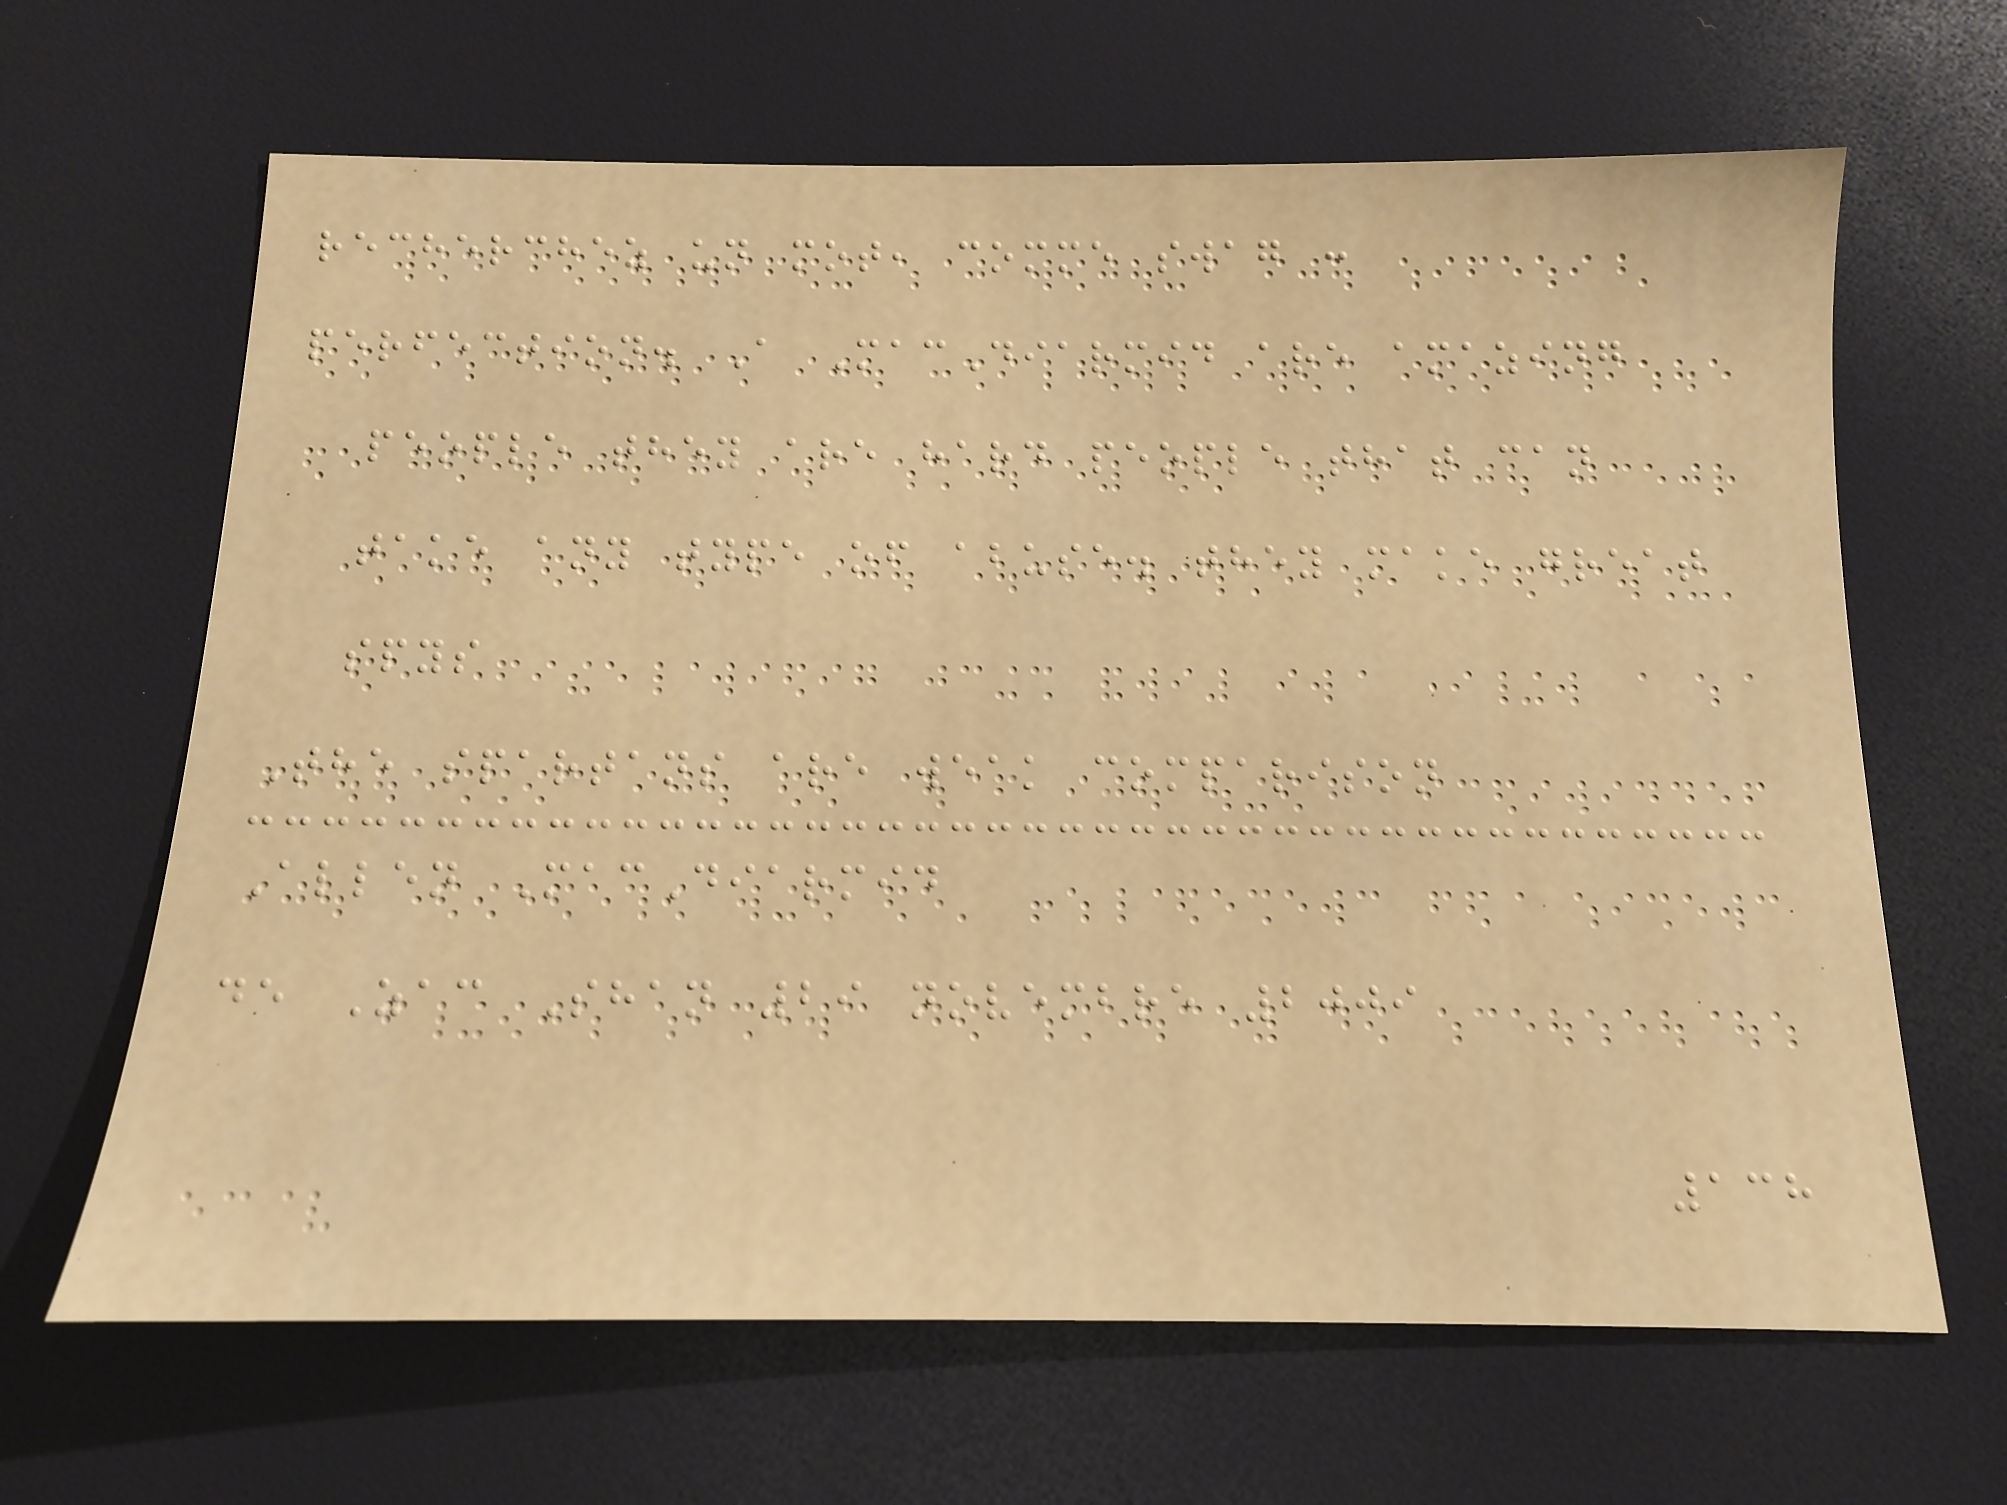recherchez un mot, comme swag :
perfection. A MacDiarmid are amazing
people they are hard people that can
take any type of abuse. they make great
spys
The spartans are weak comparison
Allen MacDiarmid
de Zac Shan 29 novembre 2009
138
